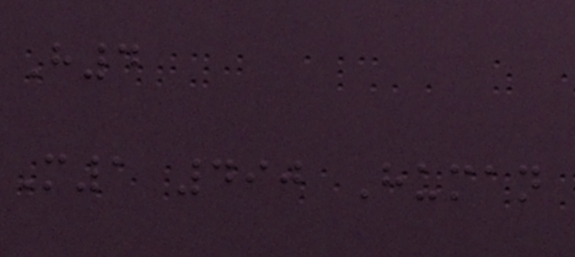H4
M1 490 Human
